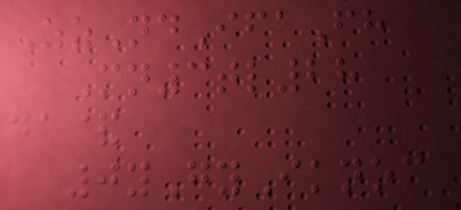ZzNdIfaFh
Mn3tl28
da&
0yGyIknoc
